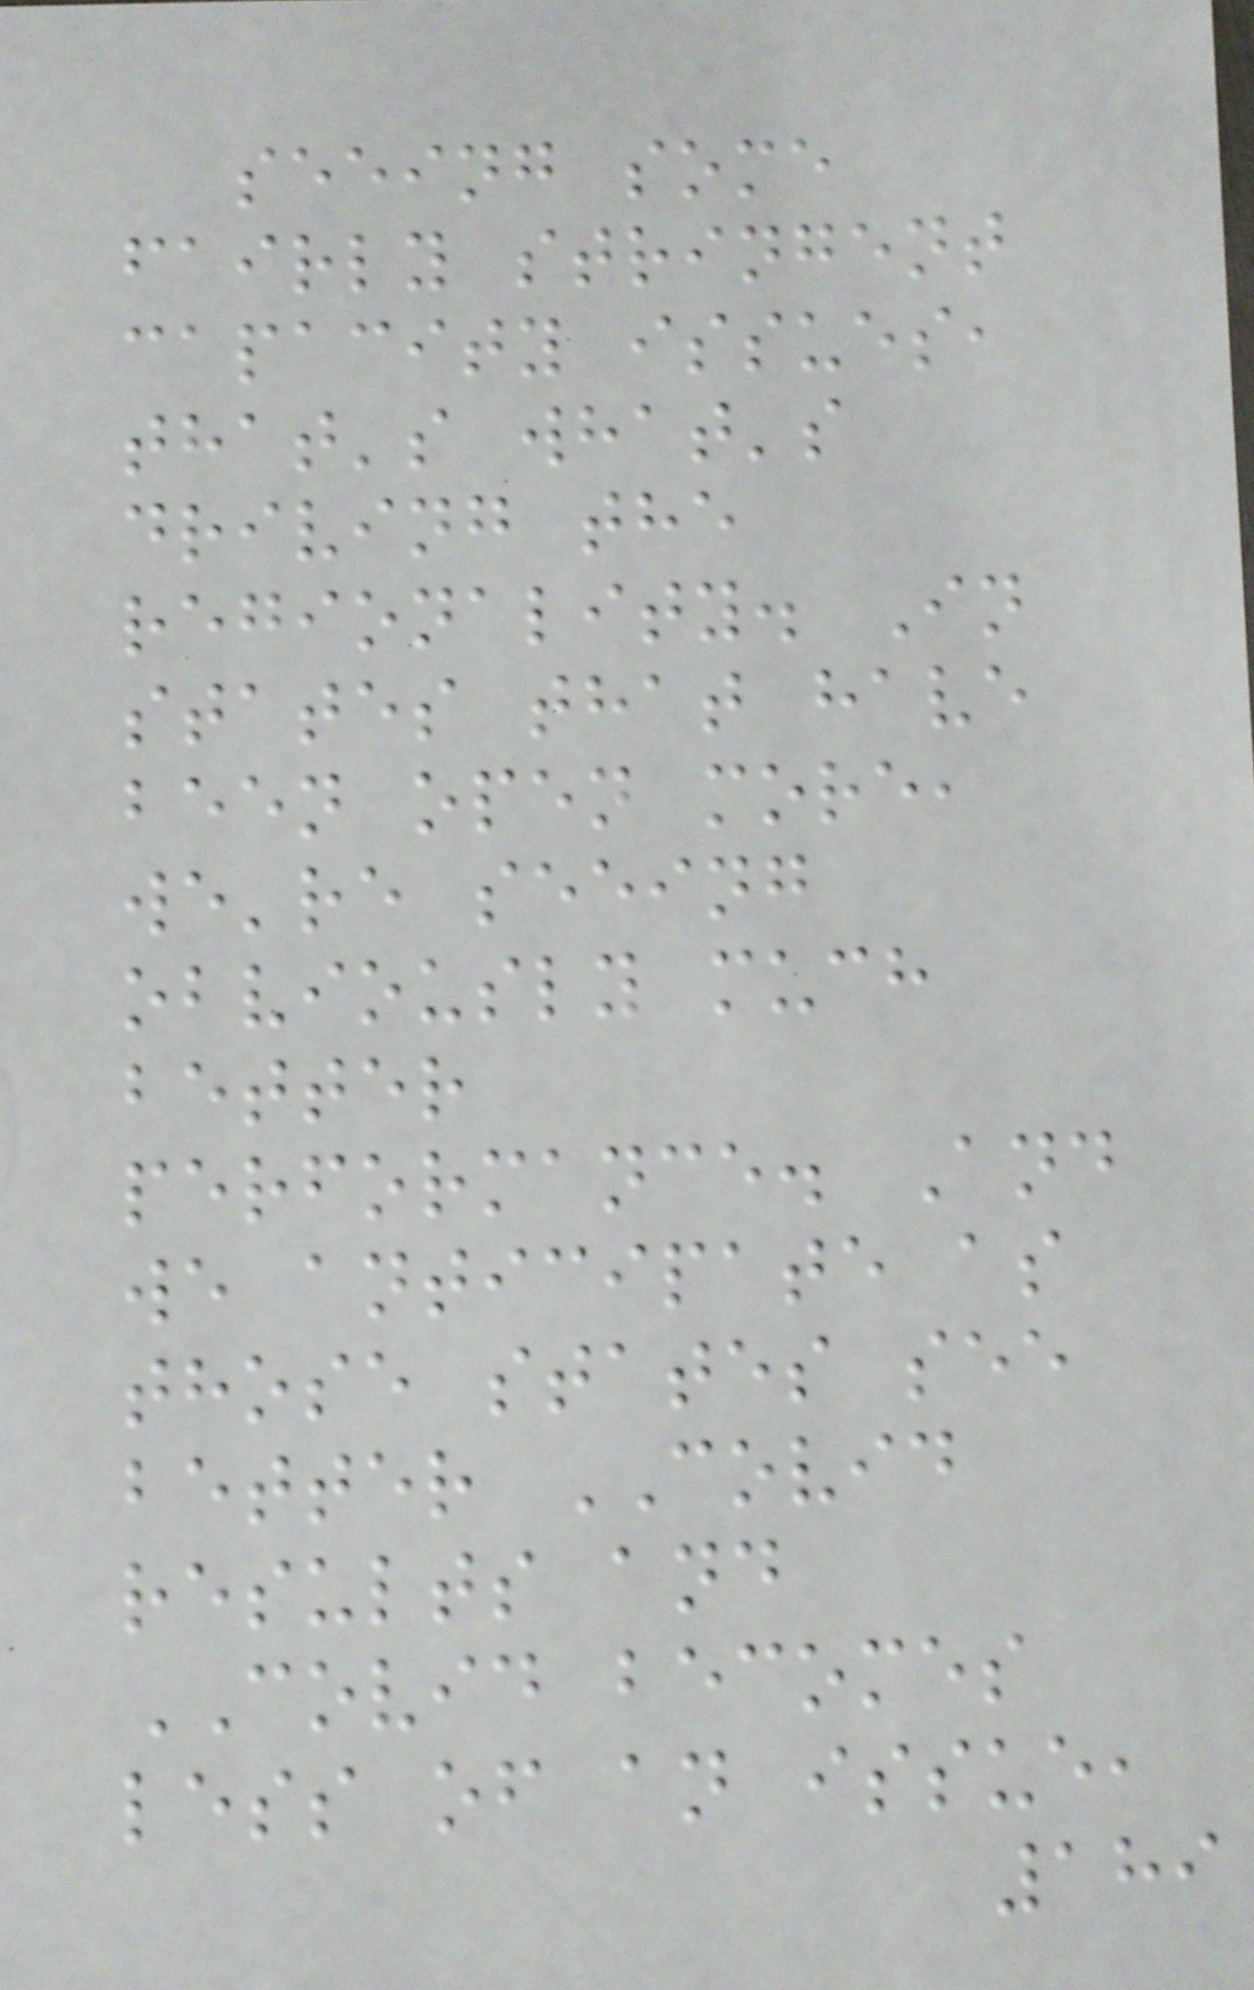seeing some
fairly stringent
capacity issues,
that's what's
driving the
regionality. In
states that have
been open more,
we're seeing
obviously much
better
performance. And
we anticipate as
those states see
better COVID
results and
COVID becomes
less of an issue,
189
